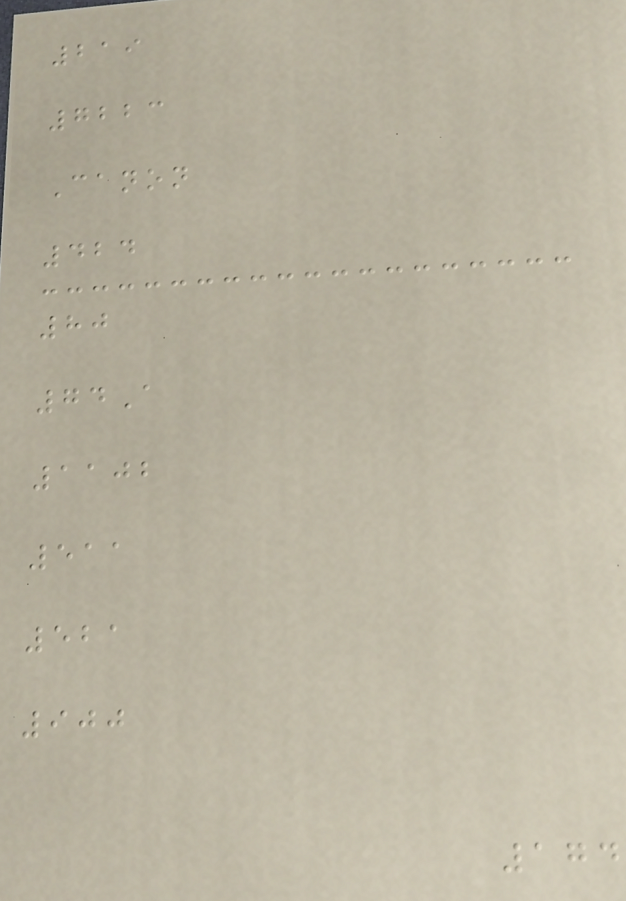219
7223
Canon
424
80
74A
1102
511
521
900
174
